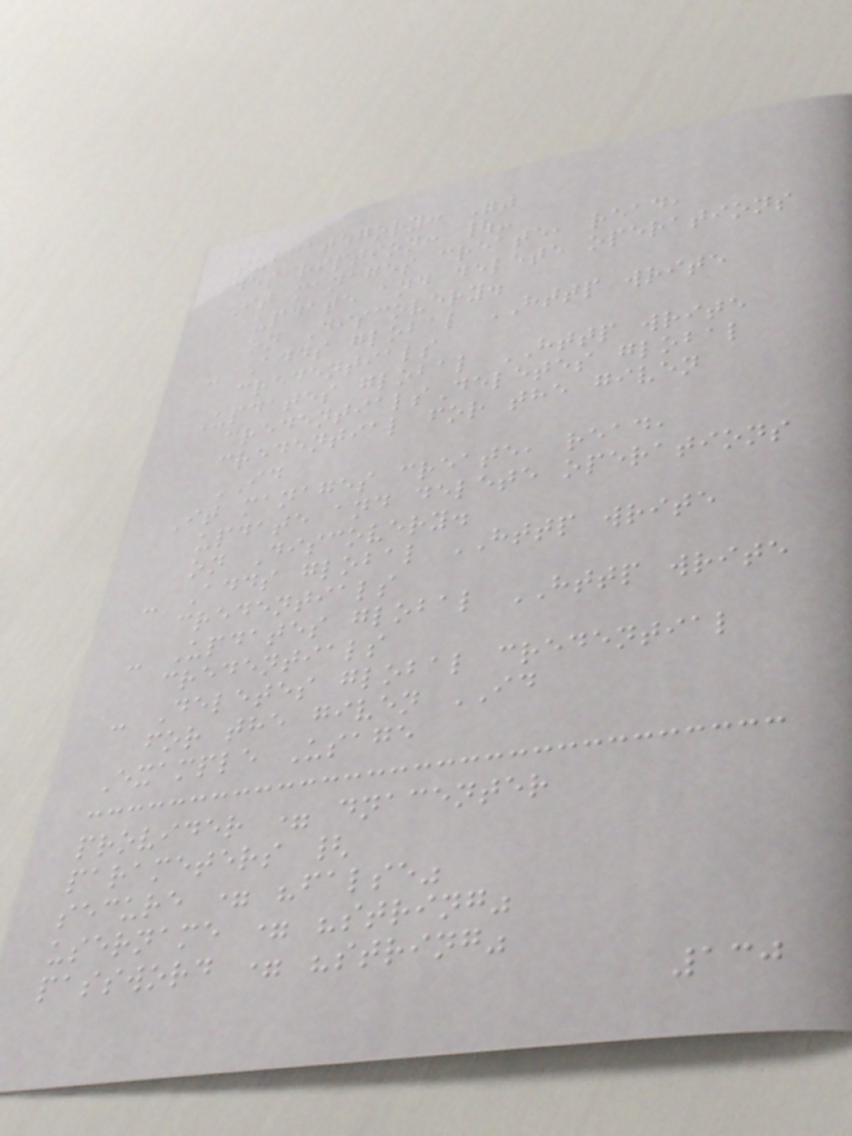subcategory: ""
description: |-
It manages create, read,
update and delete operations
on Discovery.
- Adds global HTTP write
credentials
Updates global HTTP write
credentialsDeletes global
credential for the given
ID
It manages create, read,
update and delete operations
on Discovery.
- Adds global HTTP write
credentials
- Updates global HTTP write
credentials
- Deletes global credential
for the given ID
Example Usage
provider = dnacenter
parameters {
secure = "false"
username = "string"
password = "string"
130
